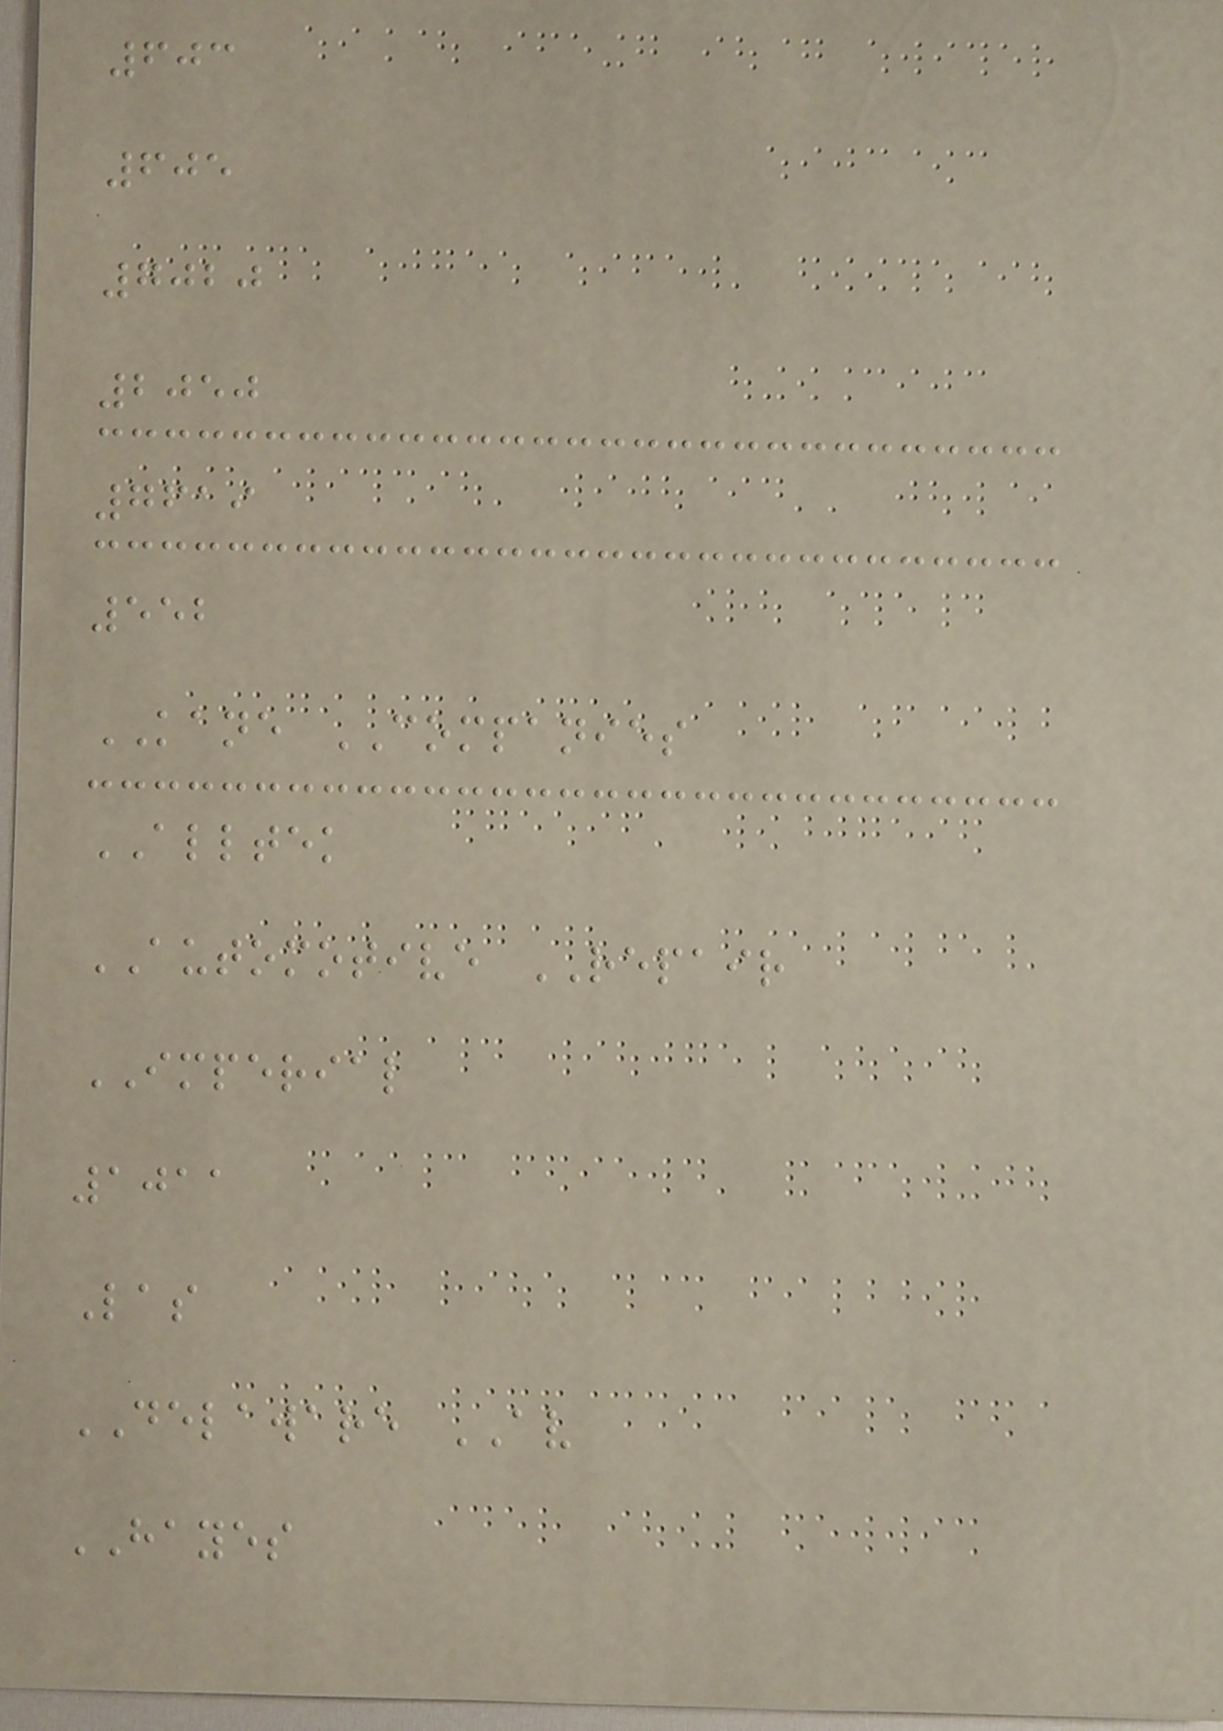603
605
7020
2050
7619
552
KANE COMPANIES
ALLTEK
AUTOMOTIVE REPAIR
IMPERIAL
1011
Las
DELAWARE AV
HAYES
